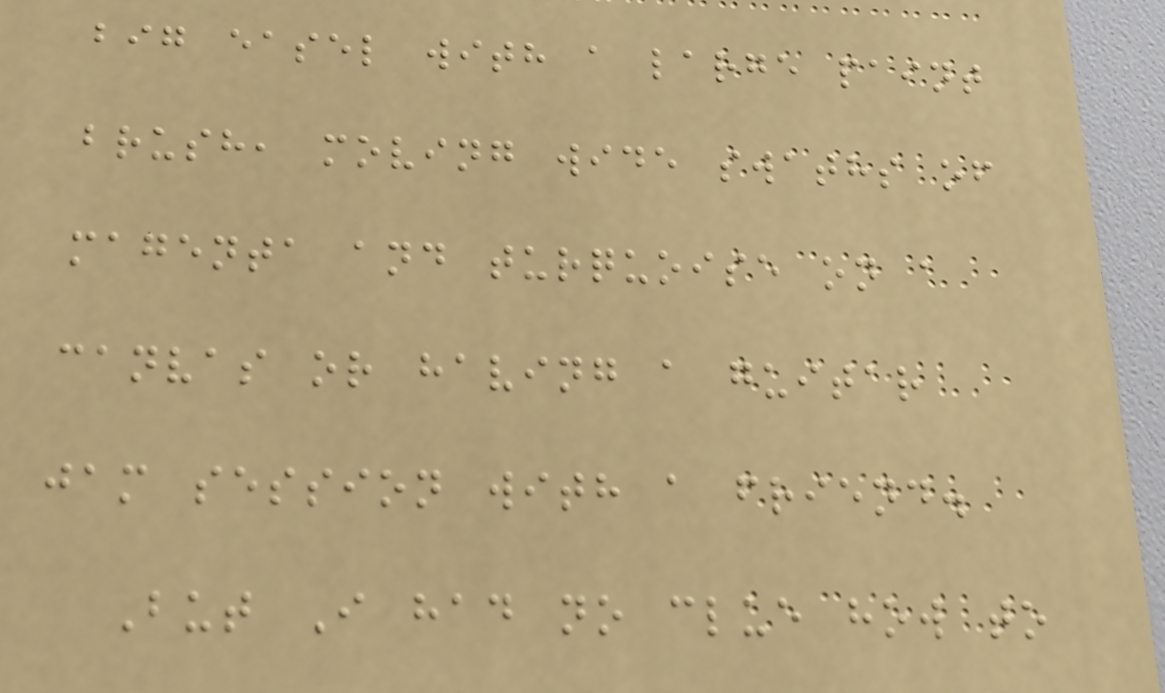big easel with a large paint
brush, moving wide swaths of
magenta and turquoise on a
canvas or having a guitar
jam session with a friend.
But I had no clue how to
